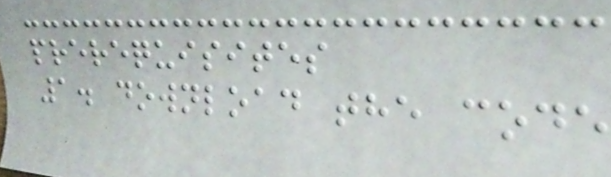prerequisites
1. download the code
